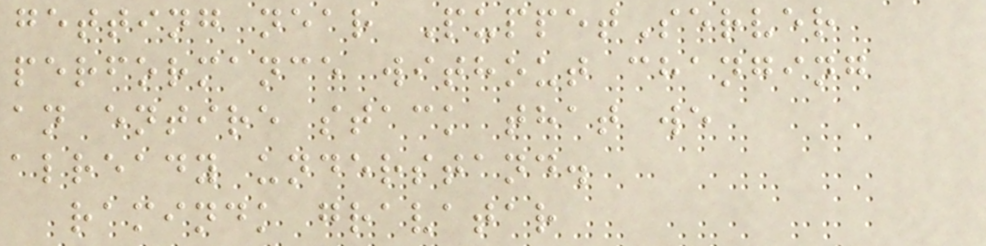getting near PuppetServer
performance without changing
an entire stack that we
already understand.
ramindk gravatar
